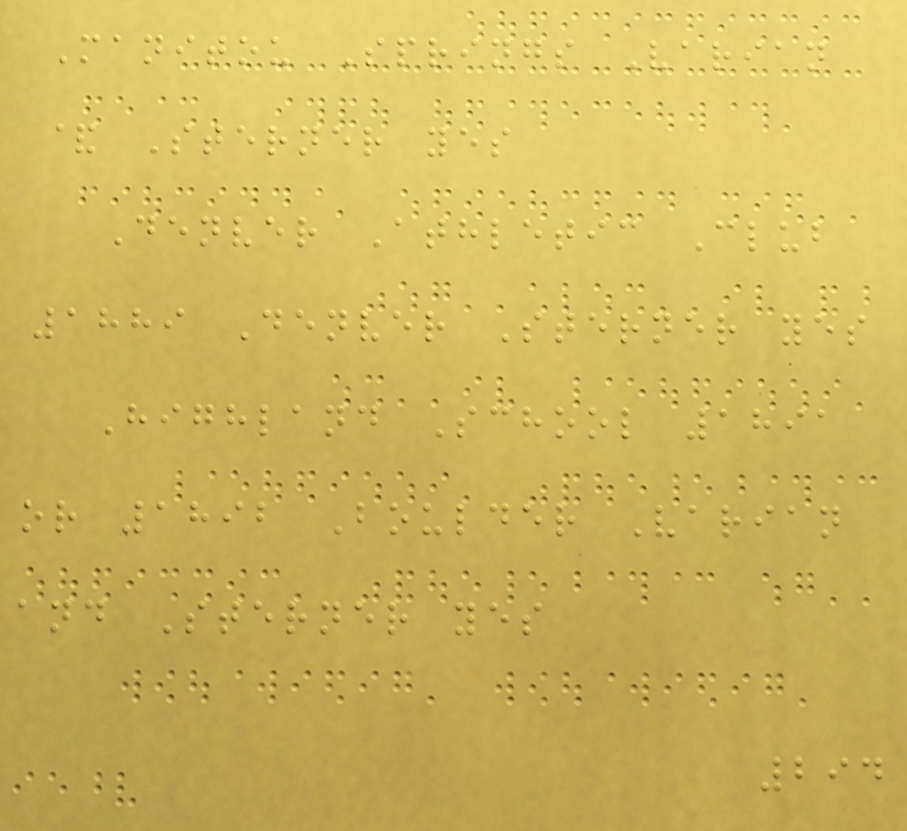Manitou Springs Varian
& Sterner yes
Denver Athletic Club
1889 Denver Sterner yes
Highland School 1891
or 1892 Boulder Varian
and Sterner yes
294
